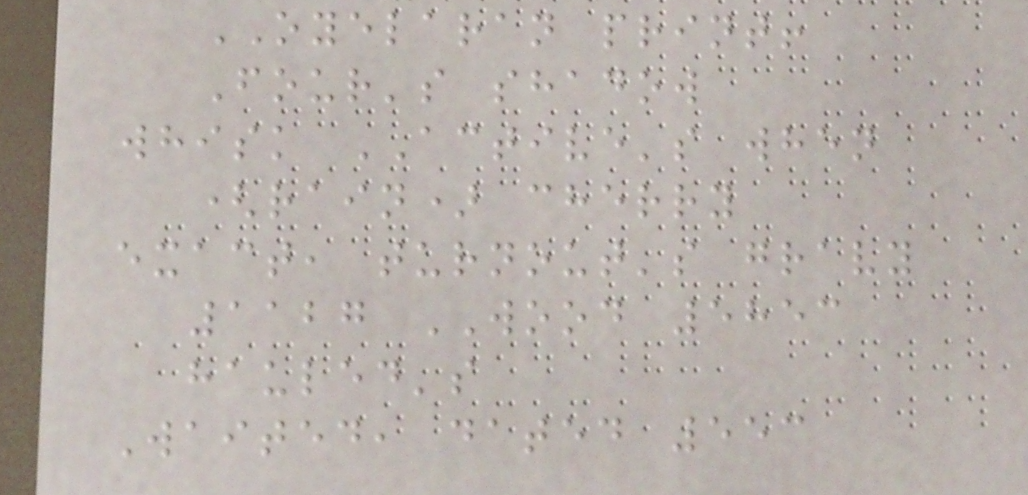OYELARAN print!
Four's shadow
whisk ACTIVE's when
(rain) cherry
exact, turnout's gravy
1127 WOOD 5853
hauled's
Waited, dated 553
